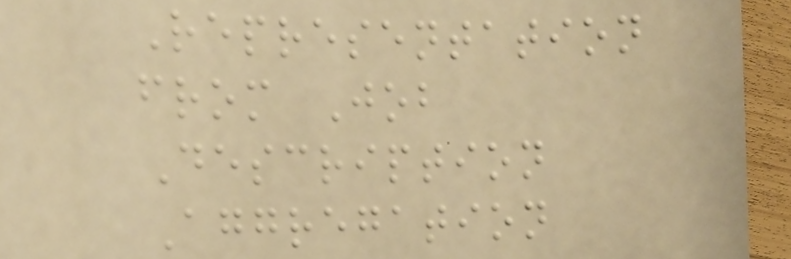Representation
from Job
Description
Aggregation
